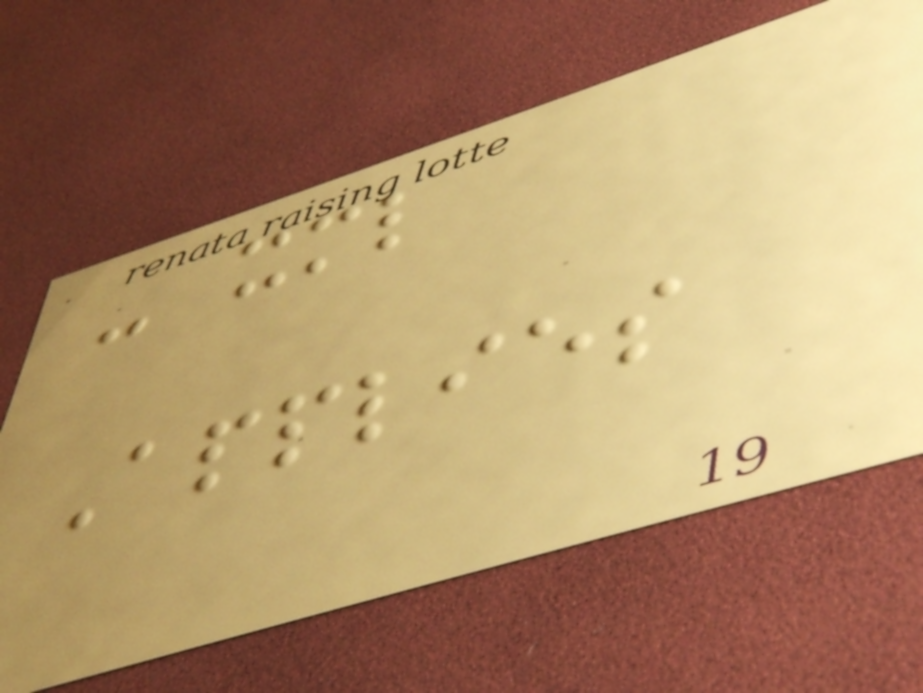- xml
Applies
